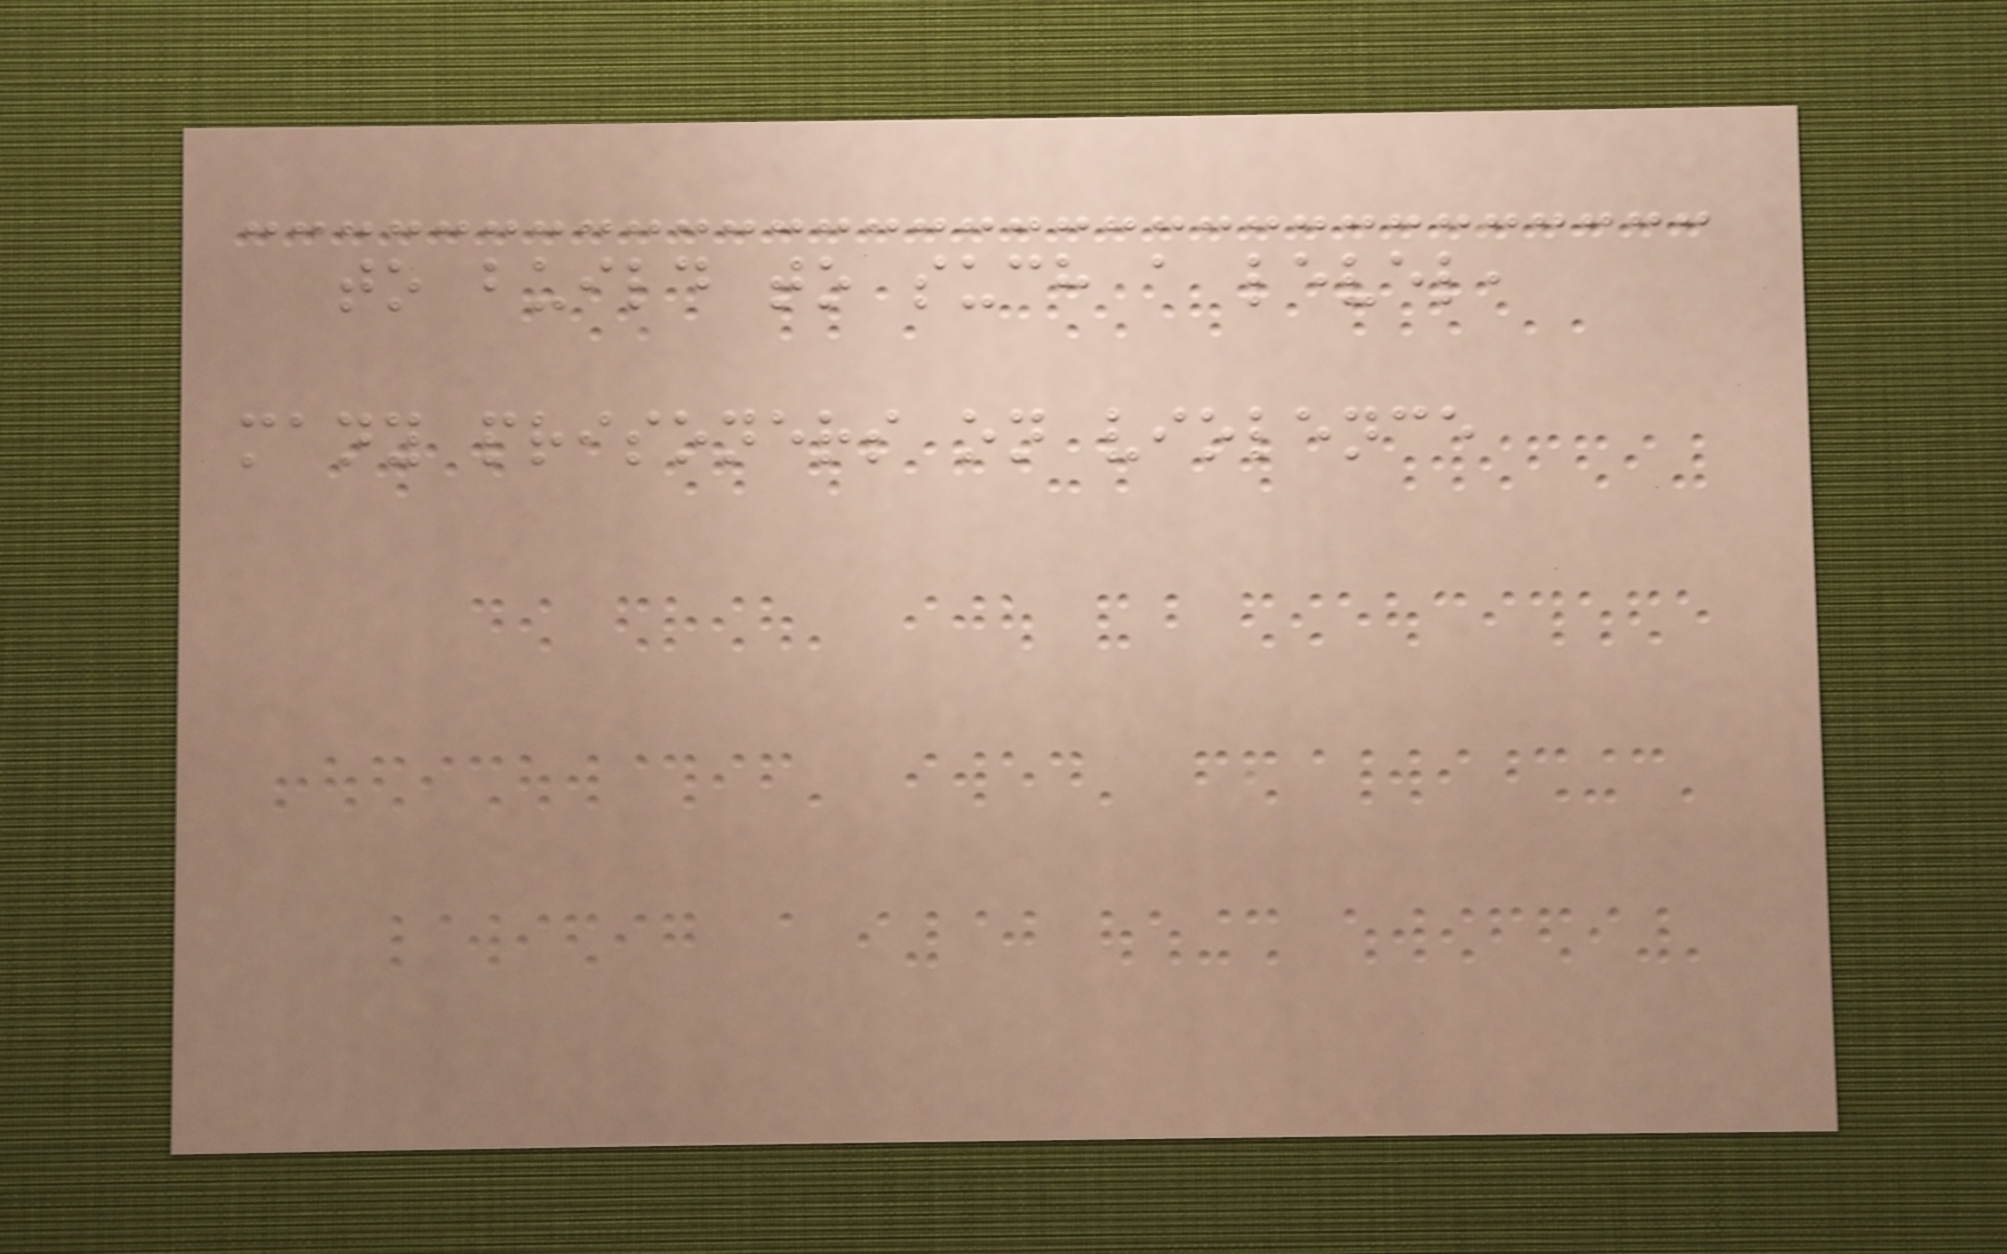to build to such a level,
many prisoners on violence
